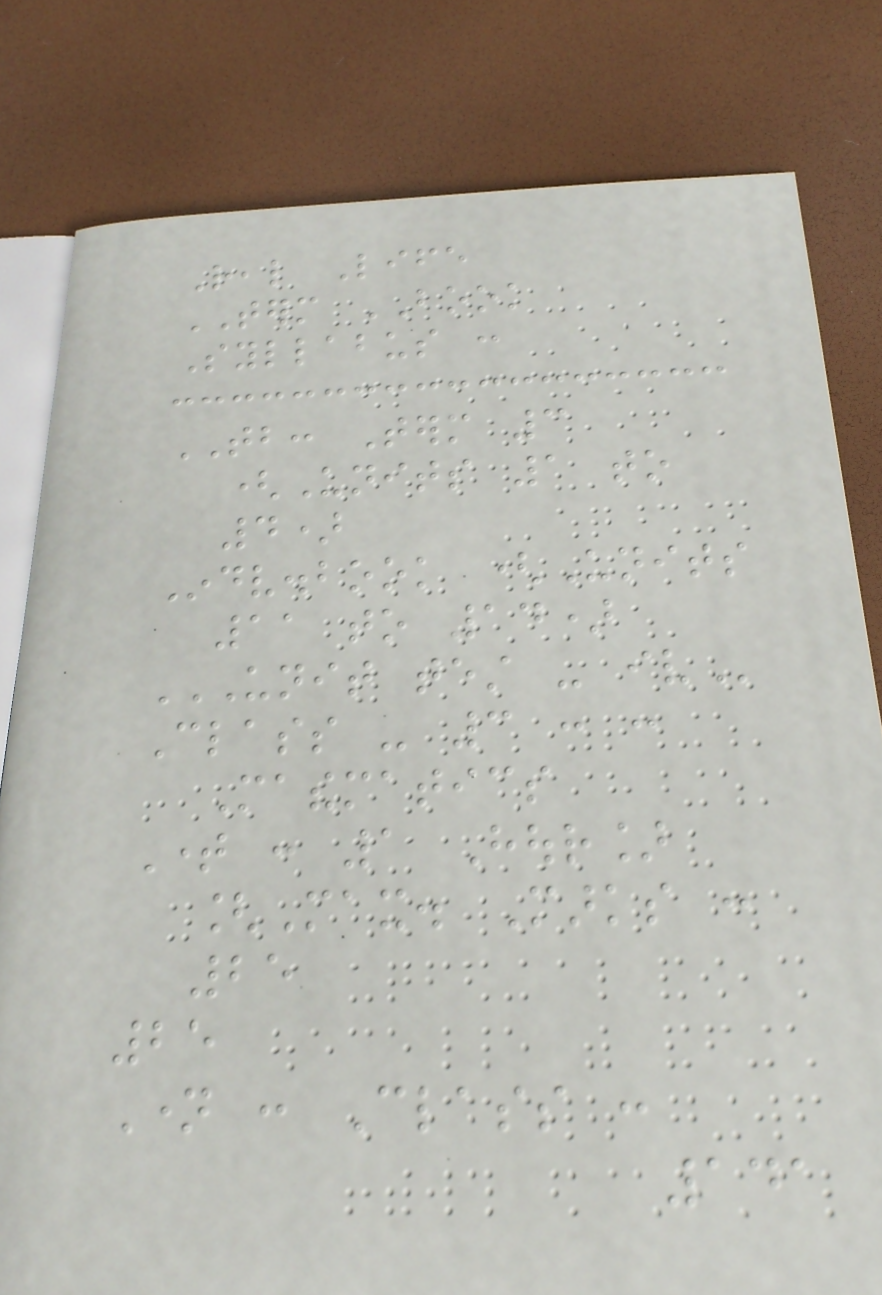Real Life
TERM BOOK
Syllabus :
TB: Term 3
(Units 1 to
4)
Indv.book (Units
11 to 14)
UNIT TEST - IV
Class - 3 : :
Mathematics
Time : 1 Hour]
[Max. Marks :
25
25
Name : Class :
141
